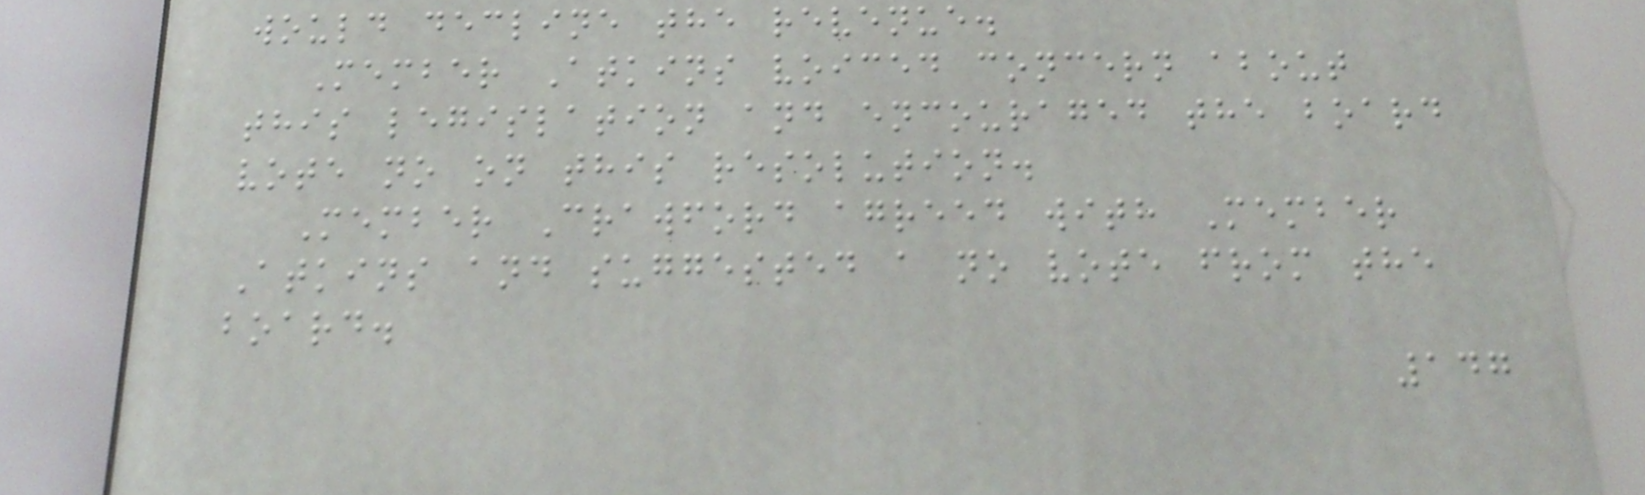would decline the revenue.
Member Atkins voiced concern about
this legislation and encouraged the board
vote no on this resolution.
Member Crawford agreed with Member
Atkins and suggested a no vote from the
board.
147
